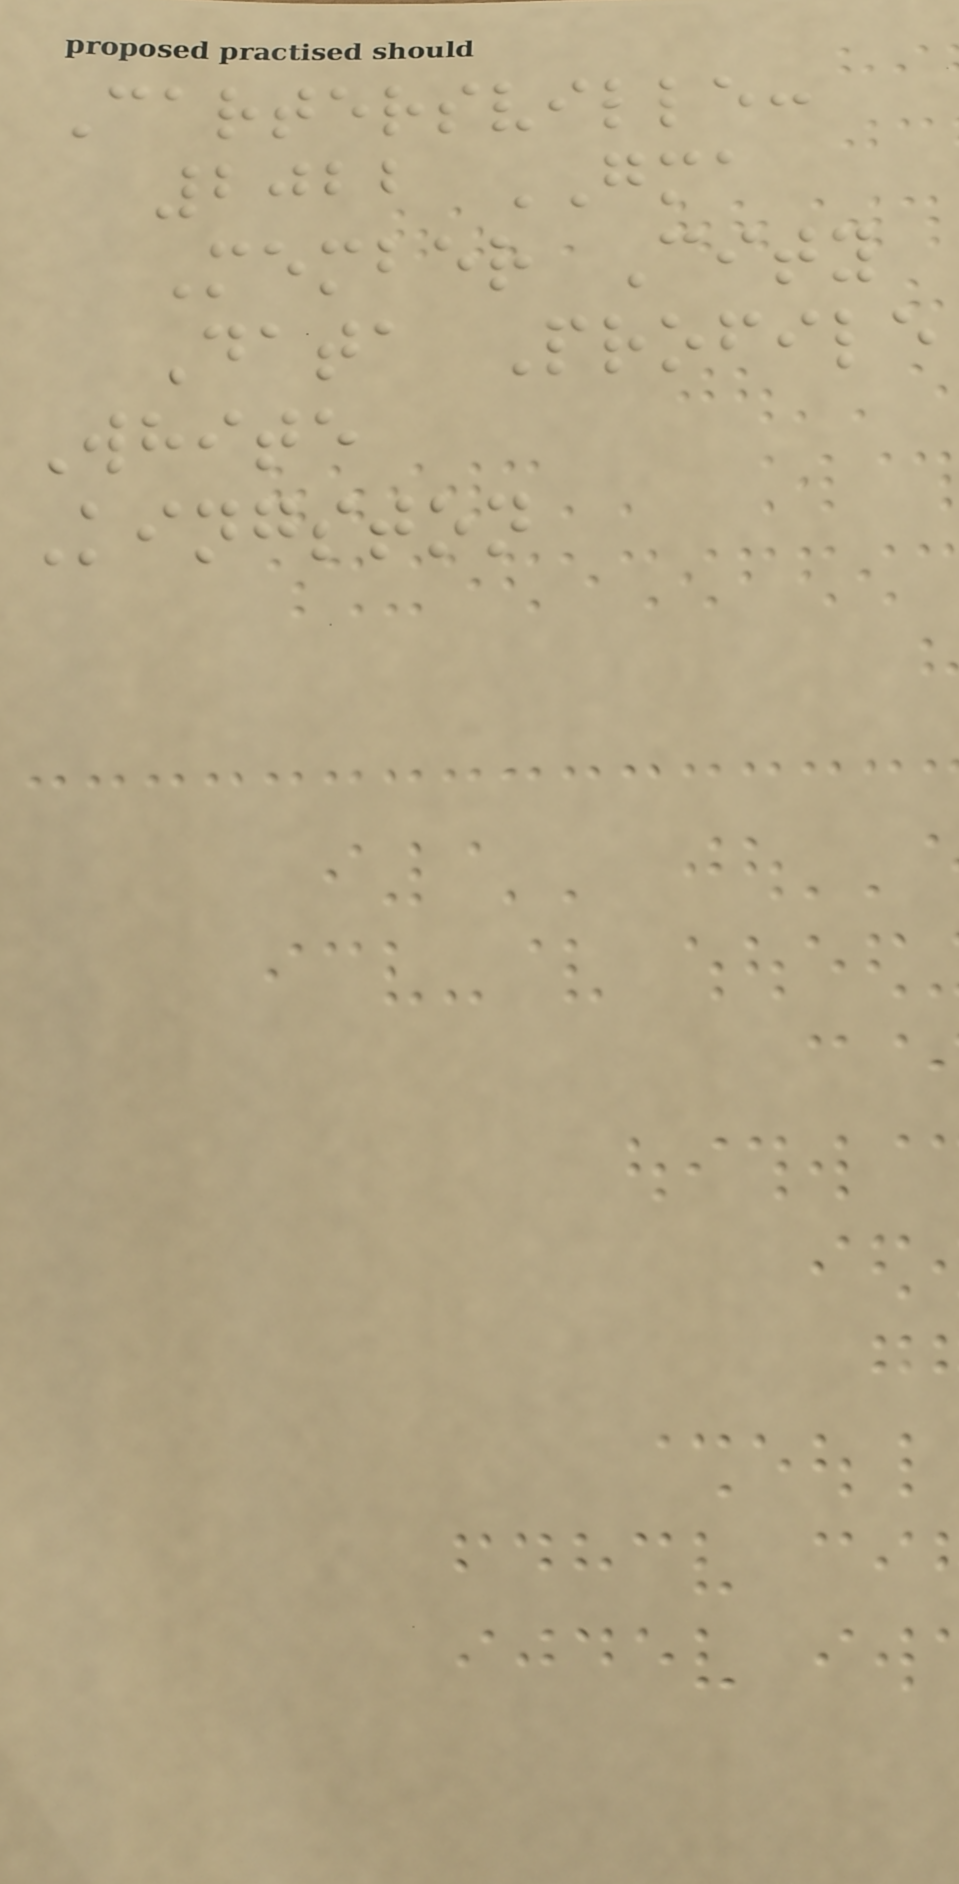Cartersville:
2022 GMA
Member City
Data Profile
White
Kingston
